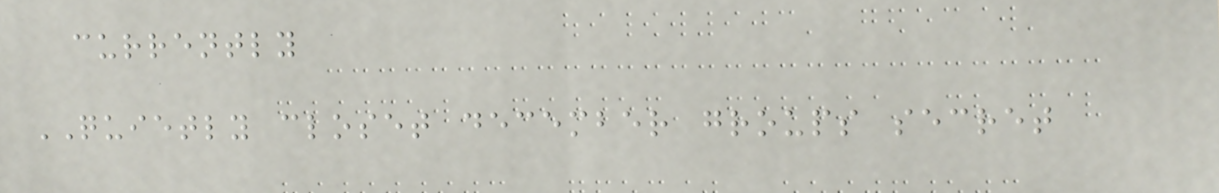currently
QUIETLY closet december groups secret
